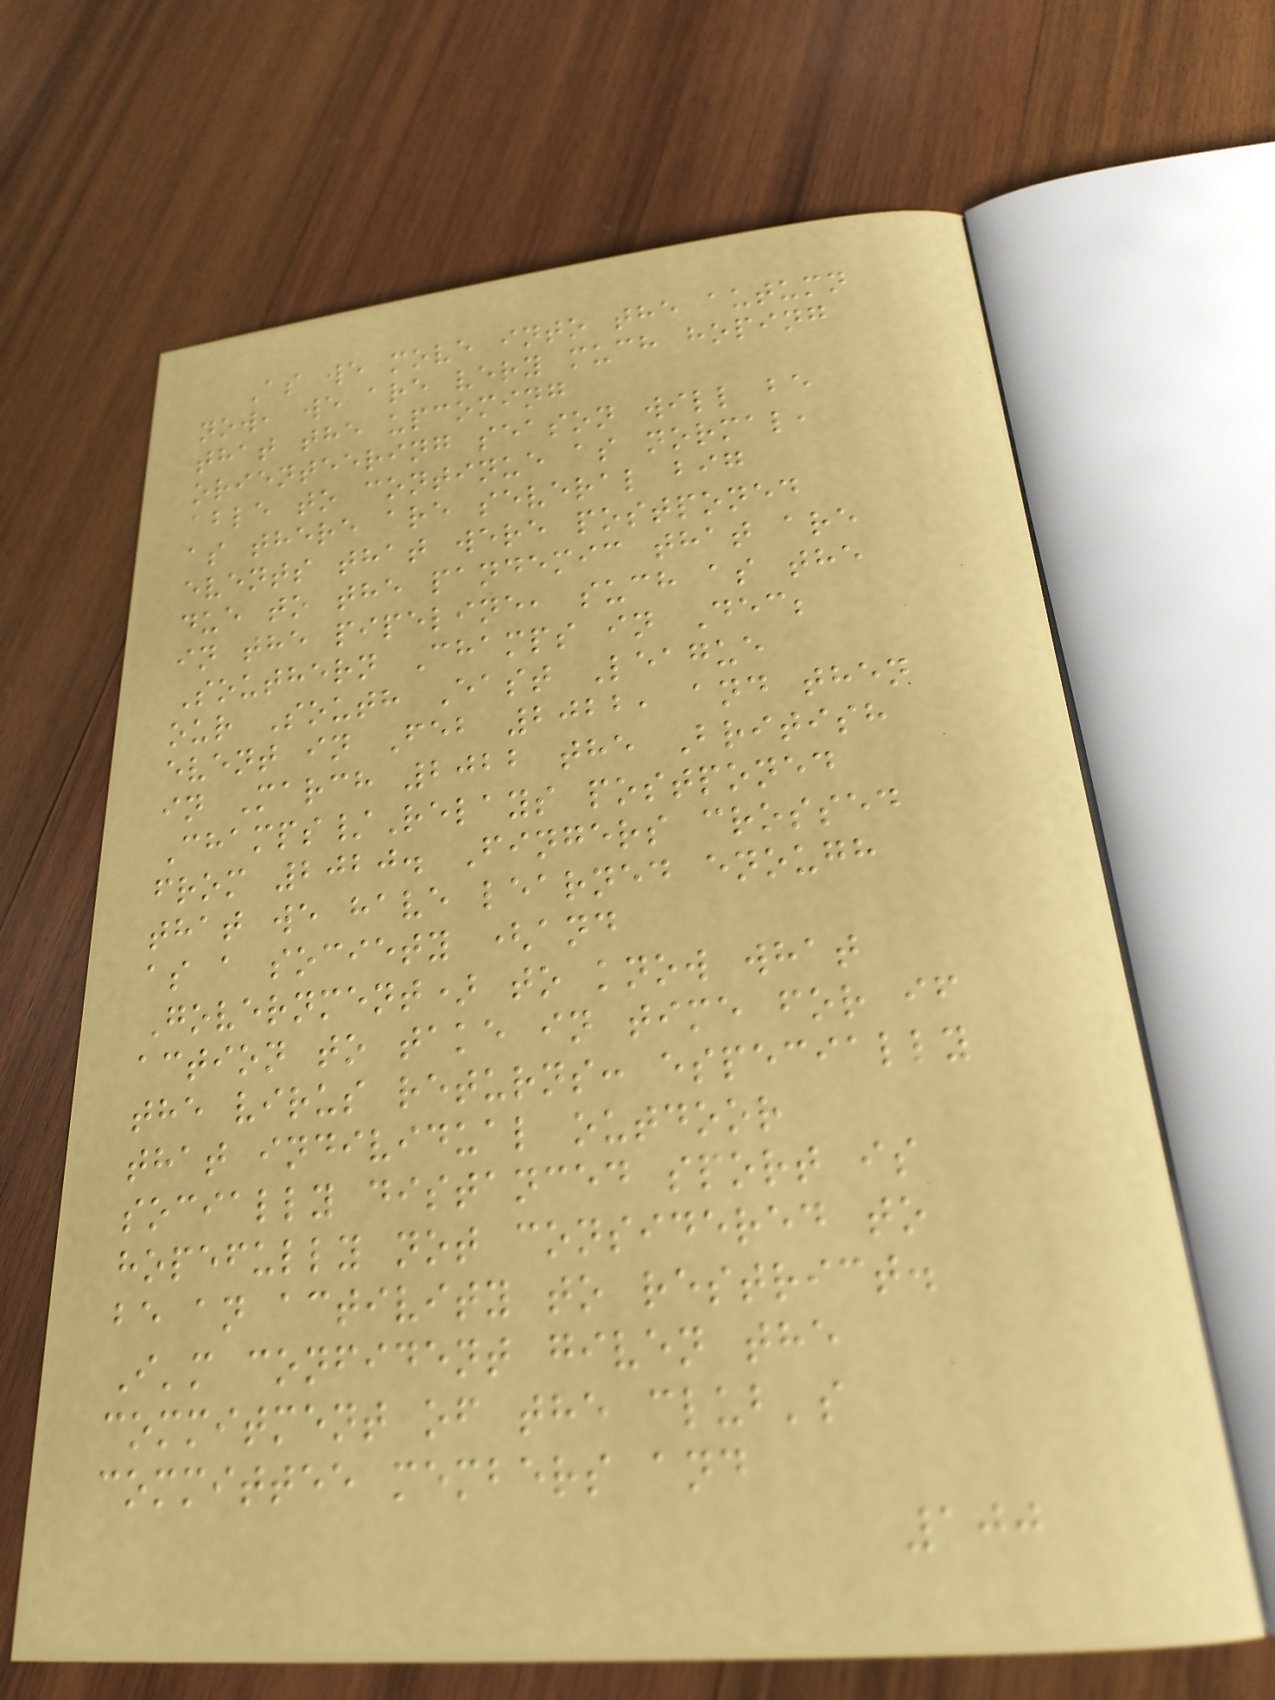As we move into the autumn
now, we are very much hoping
that the upcoming
orienteering season will be
able to continue as normal,
as there are several big
events that were postponed
due to the pandemic that are
in the pipeline, such as the
Southern Champs in Dec;
our South East League
event in Feb 2022, and then
in March 2022 the British
Champs/Relays postponed
from 2020. Fingers crossed
that we have learned enough
as a society (and
Government) to know what
action to take in time for if
the virus returns: especially
that individual outdoor
socially distanced sport is
hopefully not considered to
be an activity to restrict.
I'm confident given the
commitment of the club's
committee members and
100
